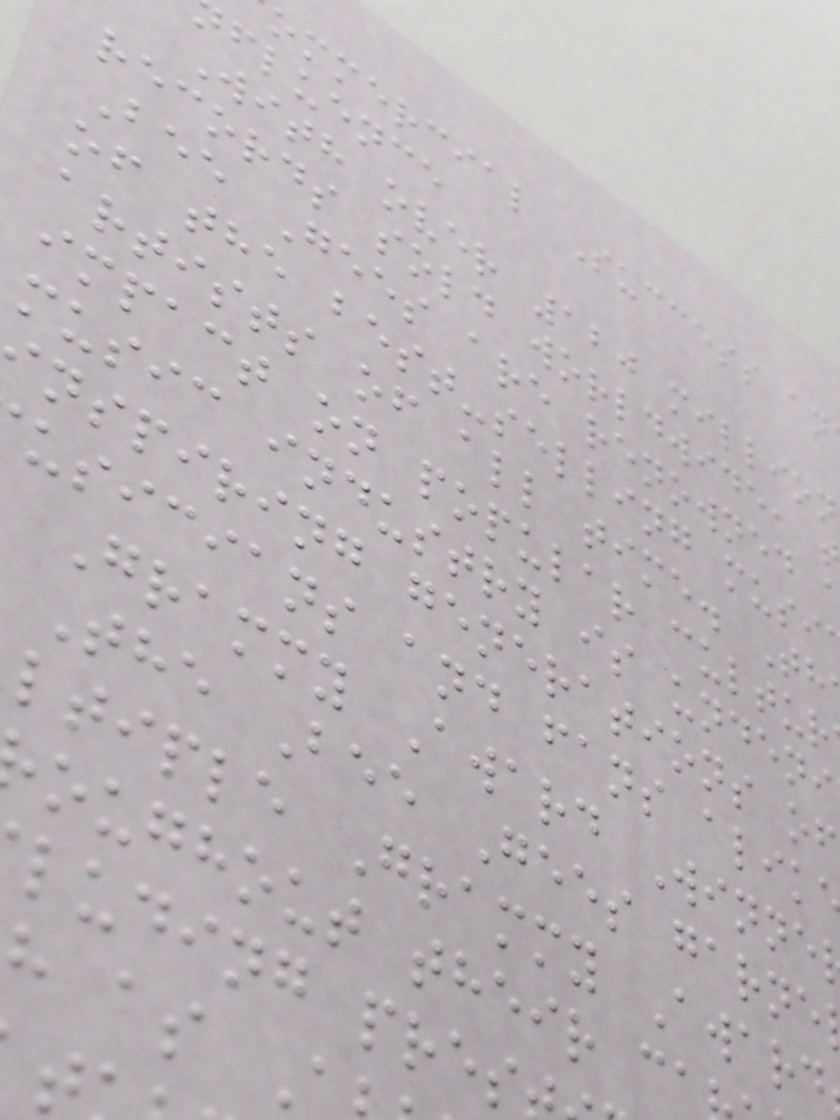ommercial Success an
fluence
With over 120 million
records sold worldwide,
Bee Gees are renowned
of the best-selling musi
artists of all time. Th
impact on popular cultur
music industry is undeni
nspiring generations of
usicians and fans alik
Grammy Award Winne
The Bee Gees garne
ltiple Grammy Award
oughout their c
luding pres
